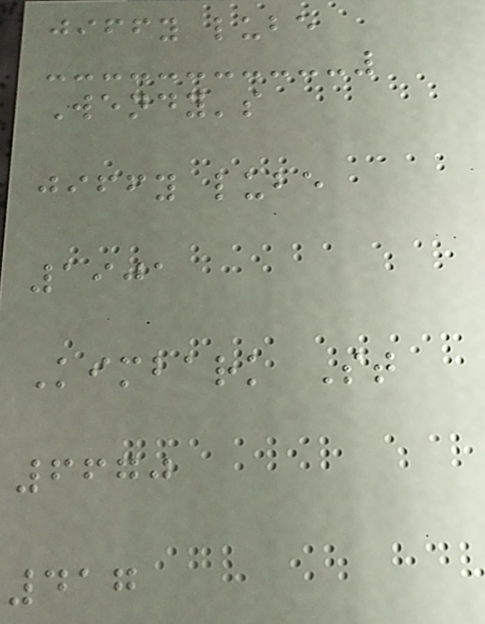jiffy lube
Wendy's
jiffy lube
1901
Kimbark St
6670
417
